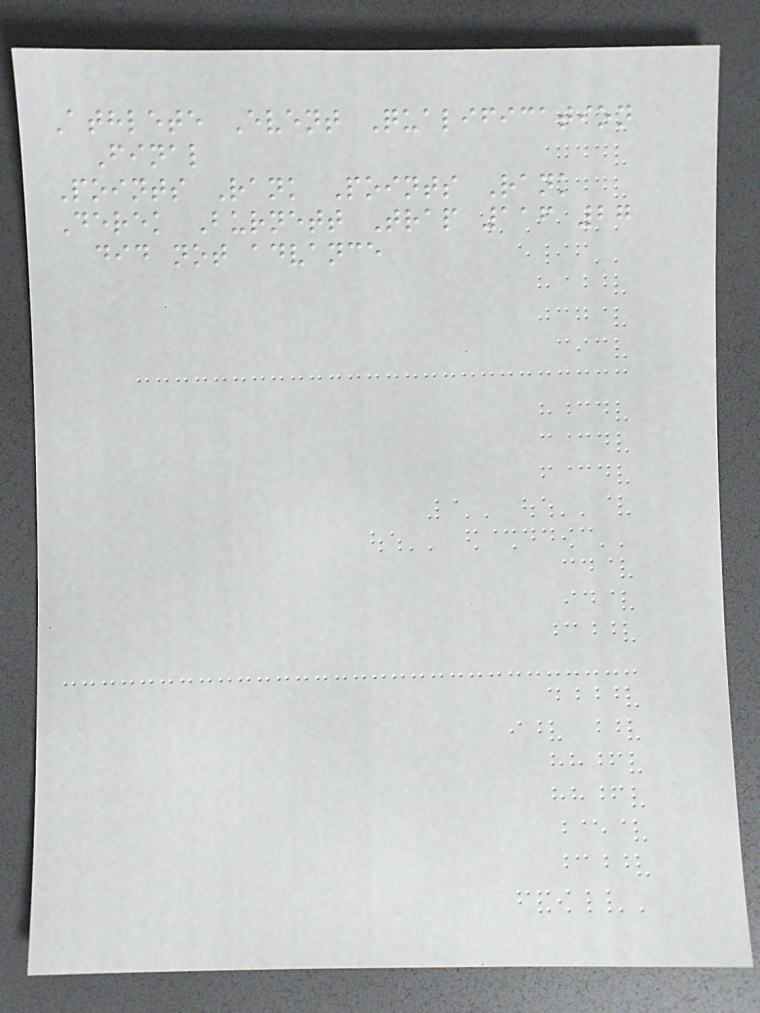Athlete Event Qualification
Final
Points Rank Points Rank
Derek Burnett Trap 116 27
did not advance
